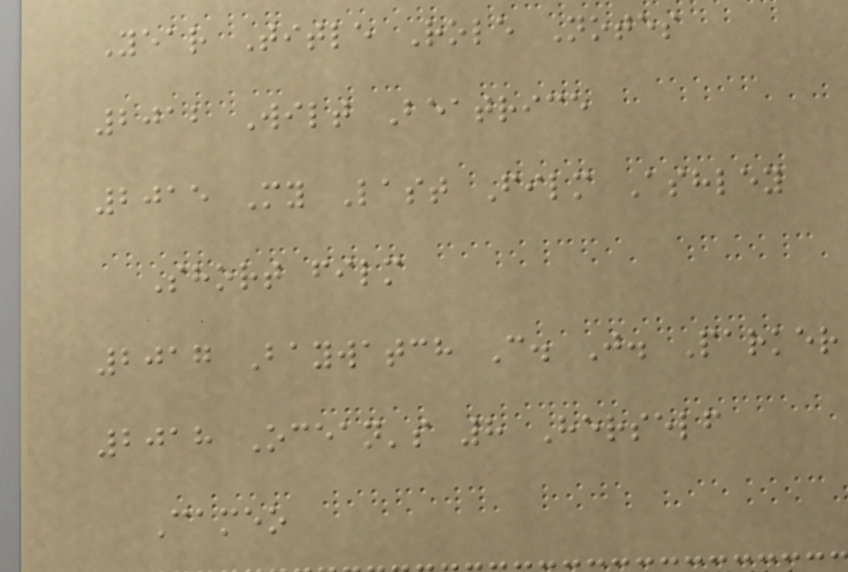Year Title Role Notes
2012 Wilt Beatrice
2015 My Last Film Ashley
Short film
2017 Baywatch C. J. Parker
2018 Ocean's 8 Herself
Cameo
